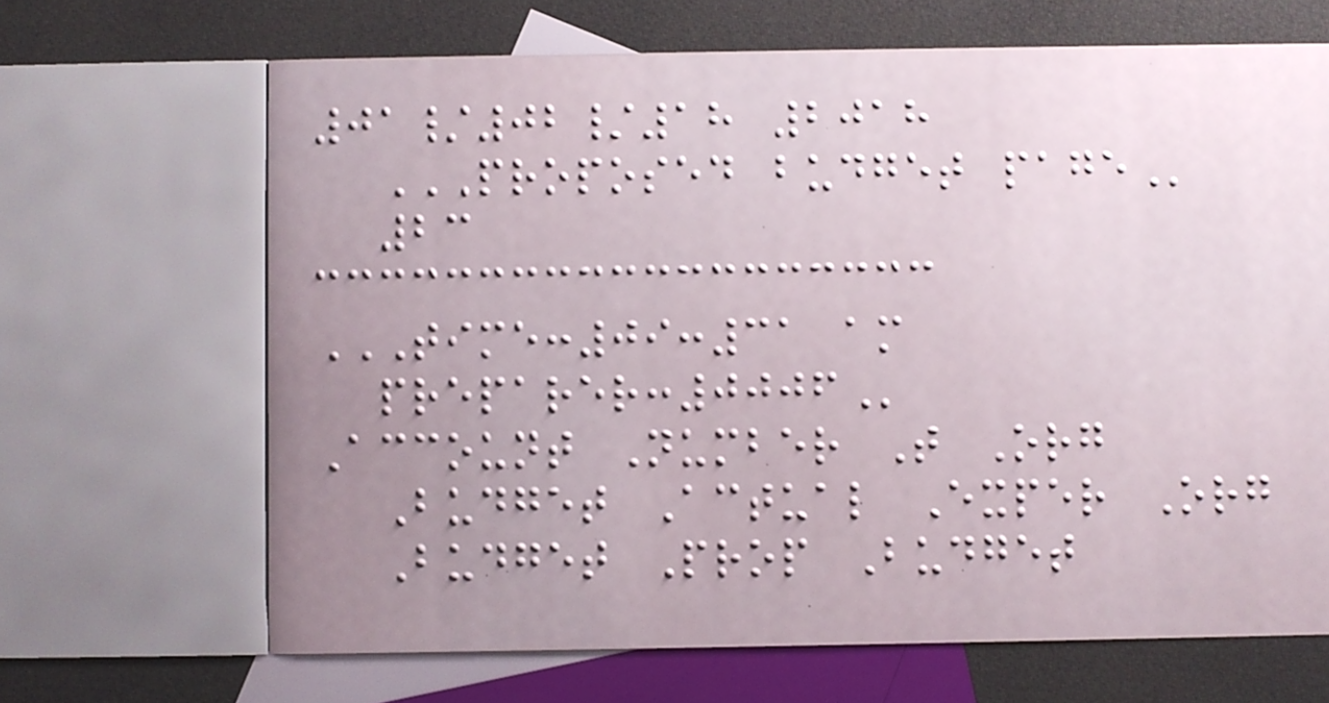01/02/18 2018
PROPOSED BUDGET PAGE
23
TIME:09:31 AM
PREPARER:0006
Account Number T Org
Budget Actual Exper Org
Budget Prop Budget
